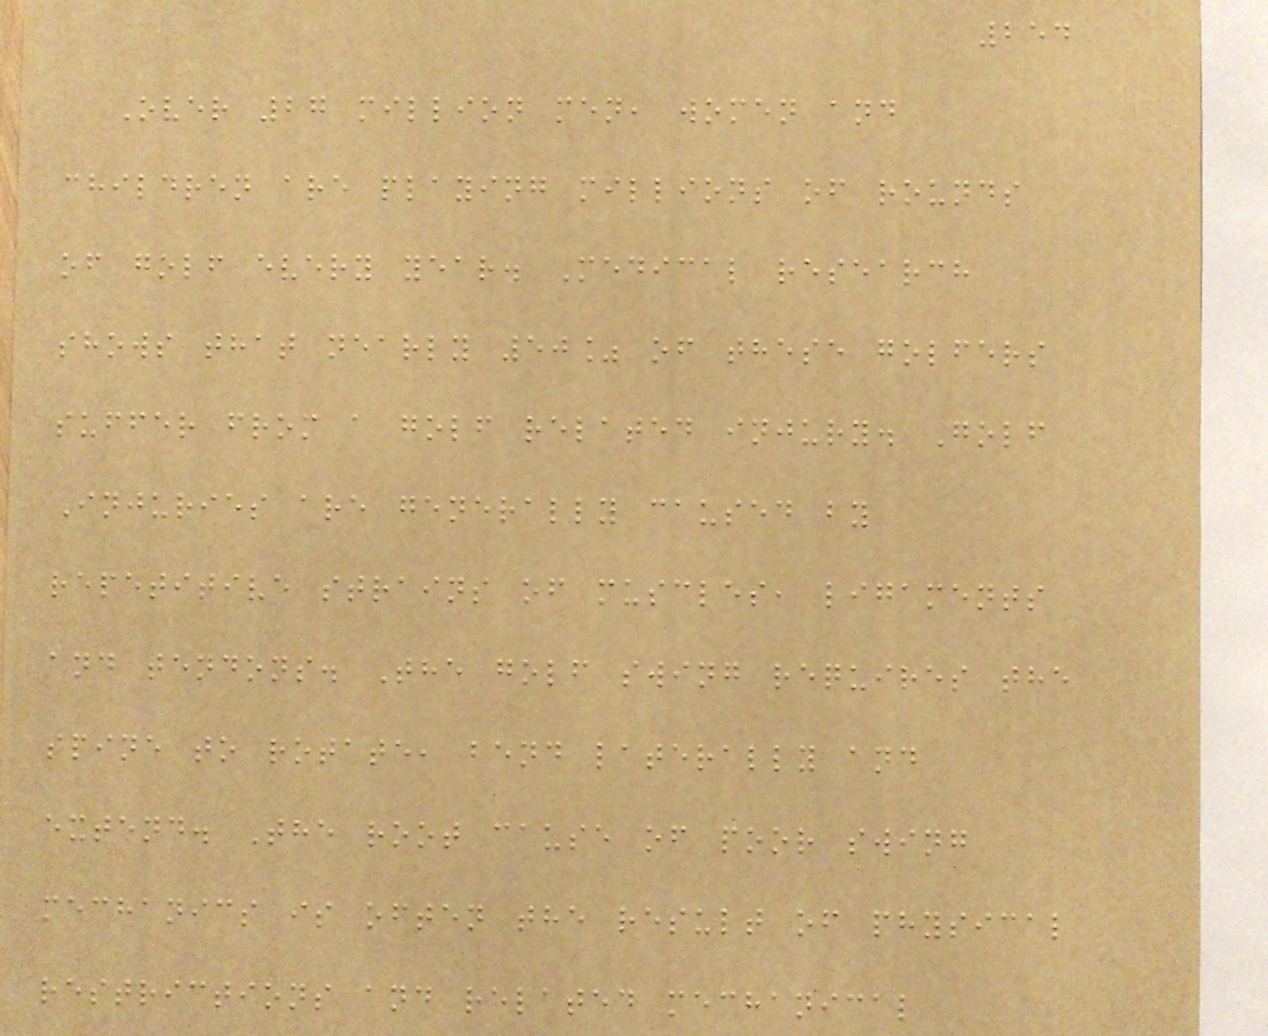254
Over 27 million men, women and
children are playing millions of rounds
of golf every year. Medical research
shows that nearly 50% of these golfers
suffer from a golf related injury. Golf
Injuries are generally caused by
repetitive strains of muscles, ligaments
and tendons. The golf swing requires the
spine to rotate, bend laterally and
extend. The root cause of poor swing
mechanics is often the result of physical
restrictions and related mechanical
